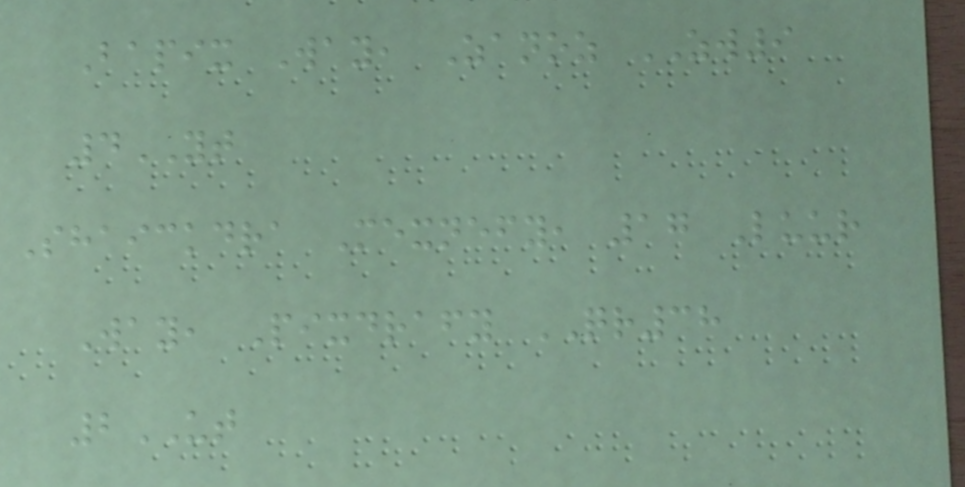Bapix Way, Zanoz ZW9
4YT
Shaickdra Mexnefy, 17 Luur
Way, Pixdrafy QR38
2UT
